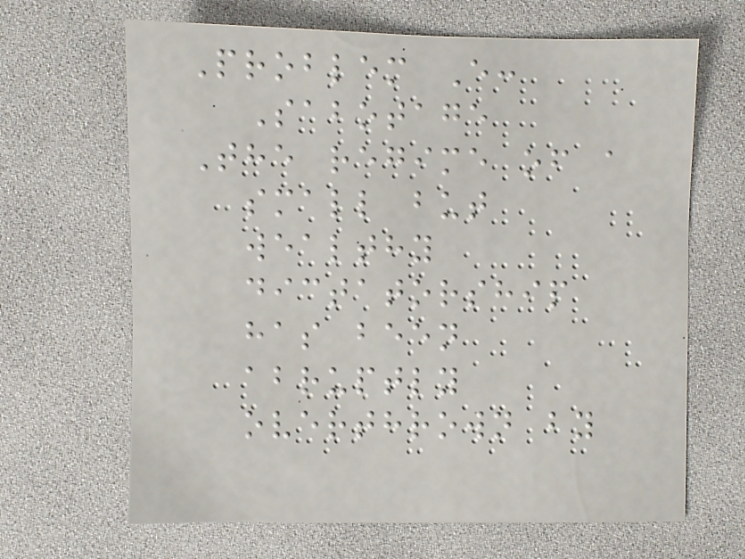Problem E:
Sabotage
The regime of a
small but
wealthy
dictatorship
has been
abruptly
overthrown by
